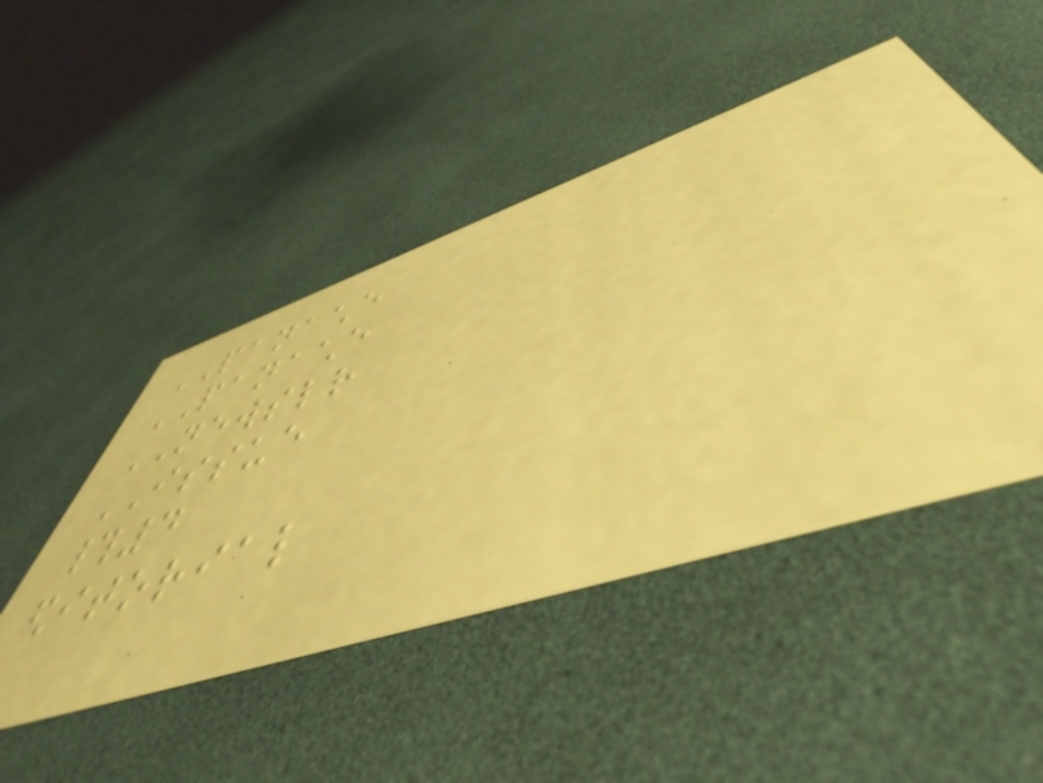PANACHE
PANACHE
NEWSLETTER
ISSUE
#4
editorial
